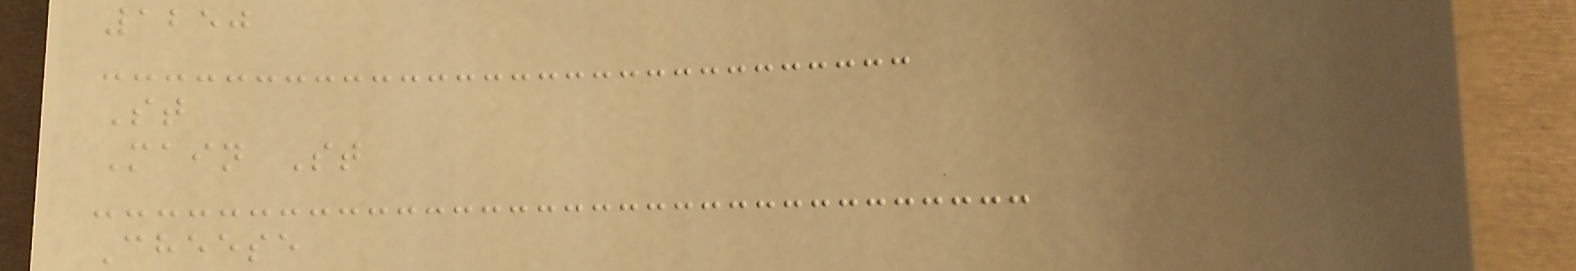1250
St
Main St
Cheese
